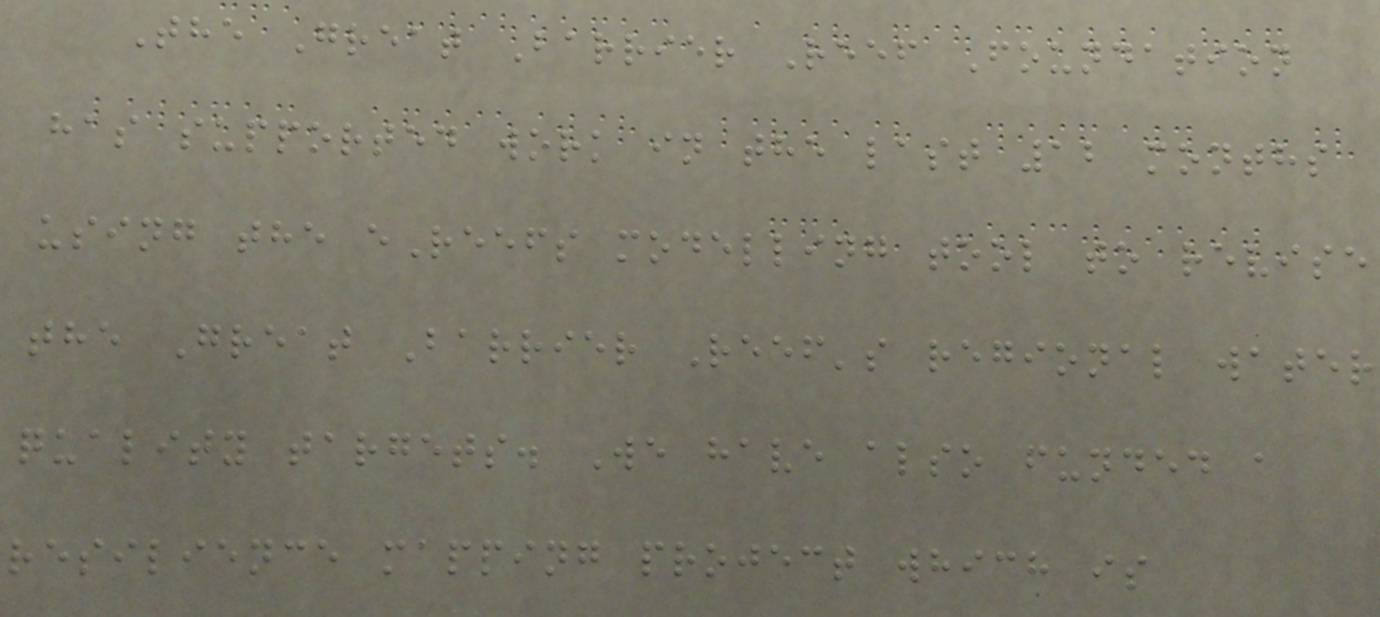The Great Barrier Reef Foundation
has supported work in the last 12 months
using the eReefs modelling tool to revise
the Great Barrier Reef's regional water
quality targets. We have also funded a
resilience mapping project which is
